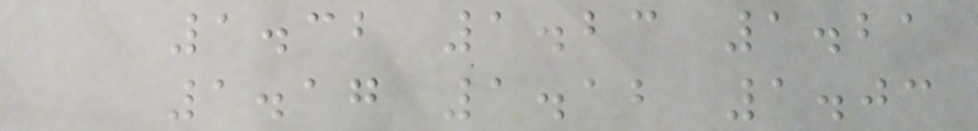1.32 1.23 1.21
1.17 1.12 1.03
